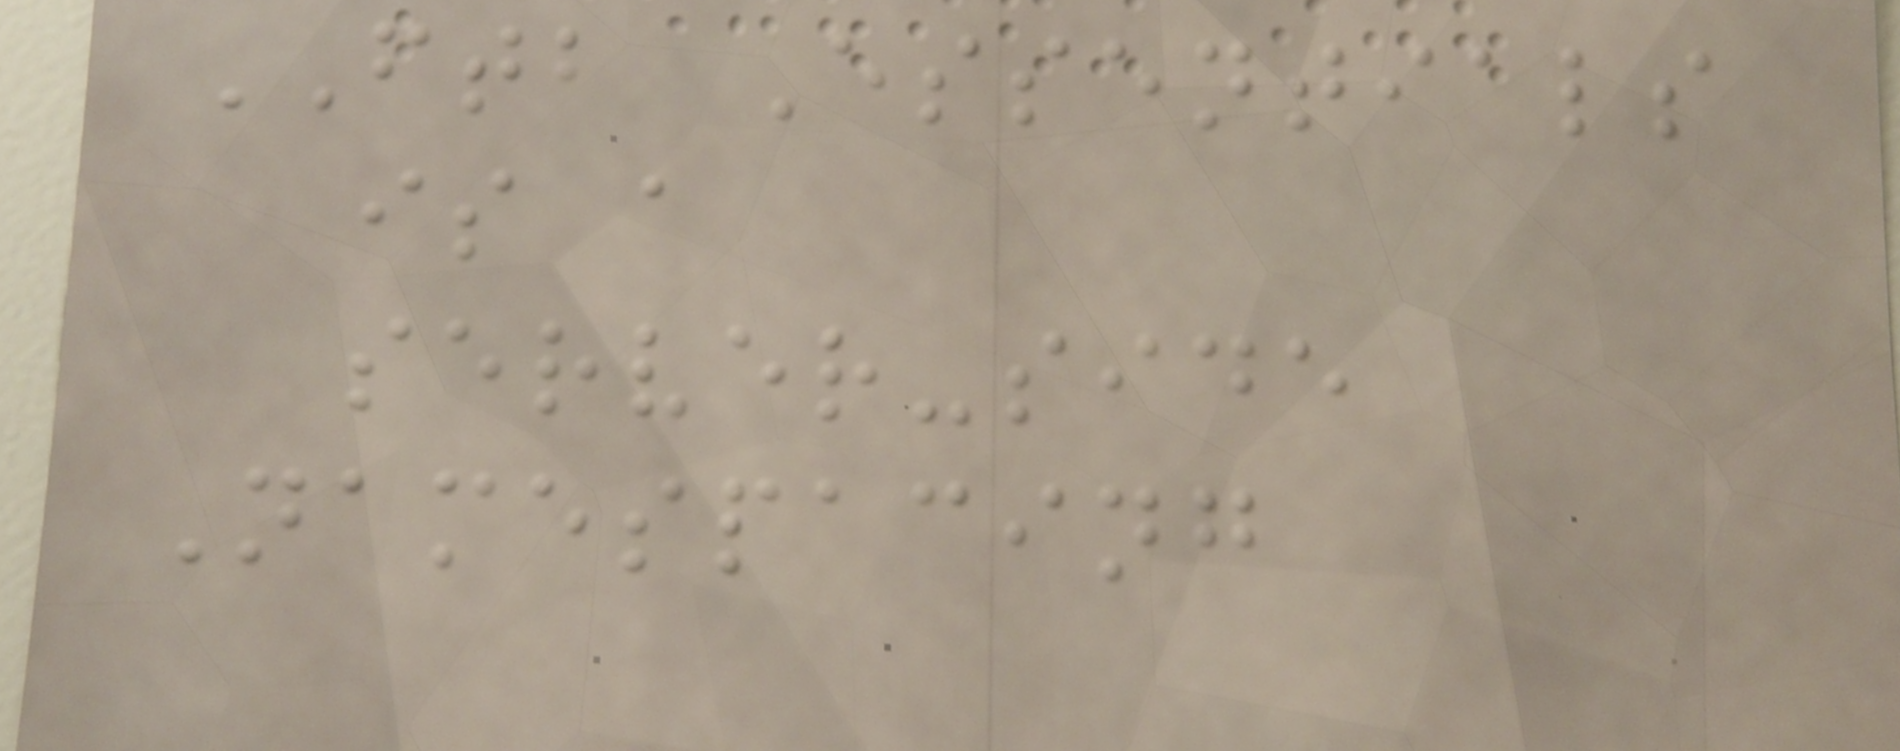FTB Essentials
is a
server-side
Namespacing
